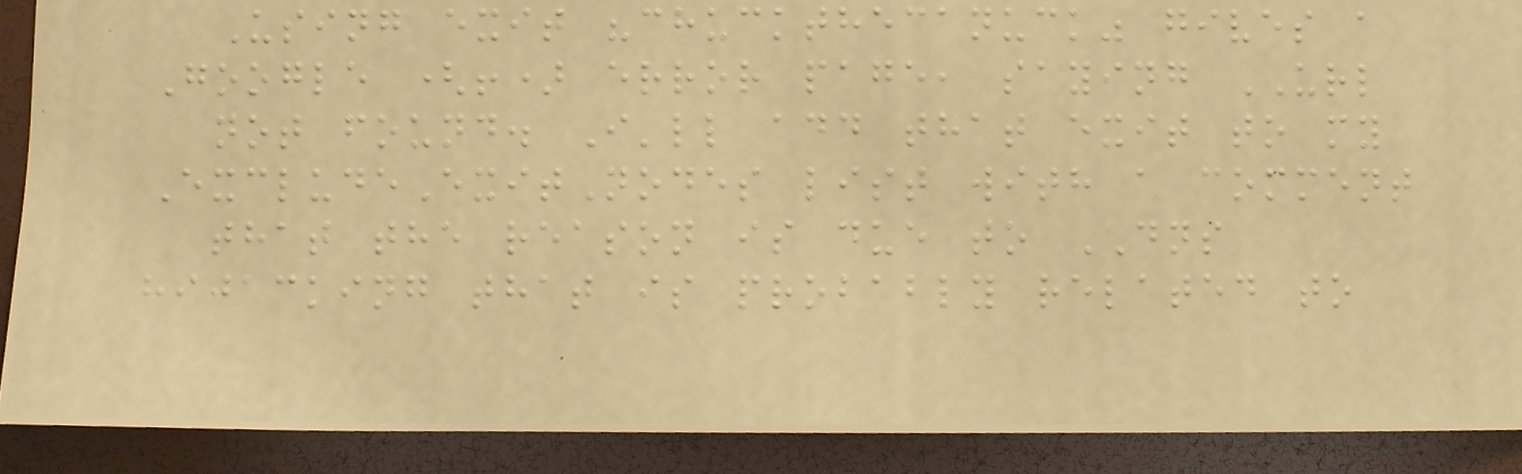Using exit "chuckthecanuck" gives a
Google (!) error page, saying URL
not found. I'll add that exit to my
ExcludeExitNodes list with a comment
that the reason is due to DNS
hijacking that is probably related to
